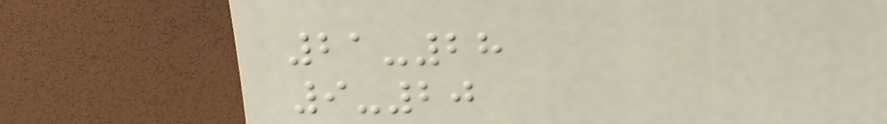21-28
9-20
